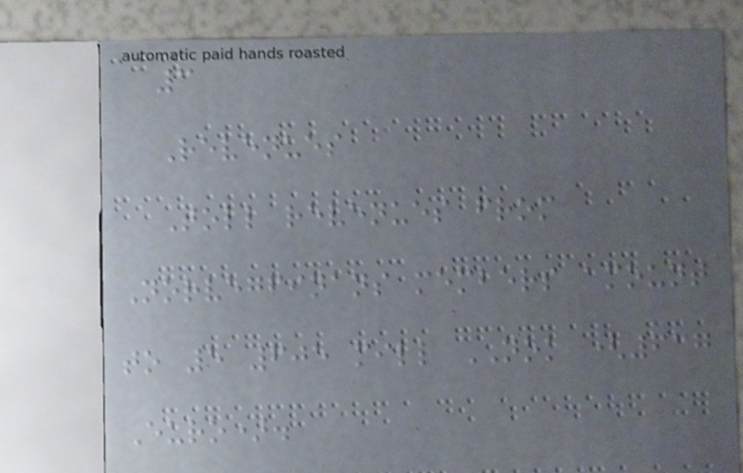3
Revenues
Toll revenues from
Norvegfinans members amount
to 5 605 mill NOK (637
Euro).
